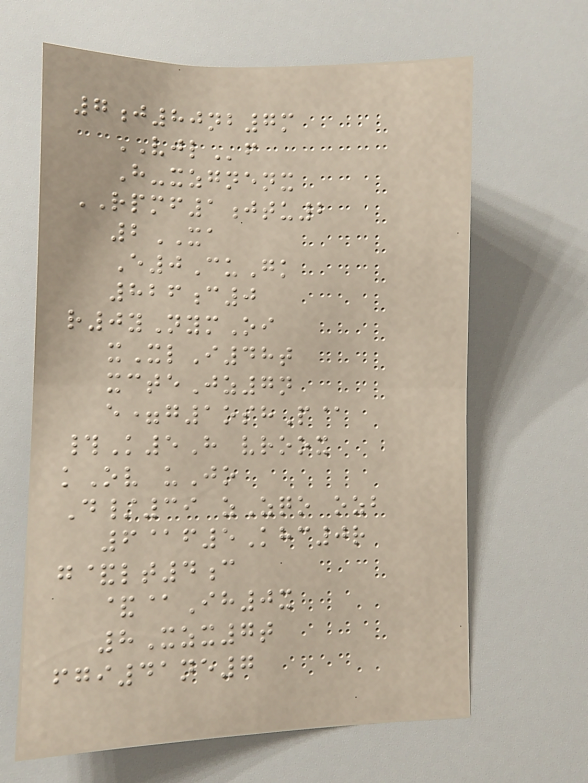7j80nb7m
VJLf
H-xzgnenx
RPMF1jtu2
2XA
E0CuGk
826c0
r0yNymOi
xXlI48t
xcteJz7n
e=g1oshP@
#K5H vroox
kOv uJo
D/39 zZqo ozb
6@f5Khc0r
g&lt4c
&@Ih0x
8Xzx7t
fgi41ne7
